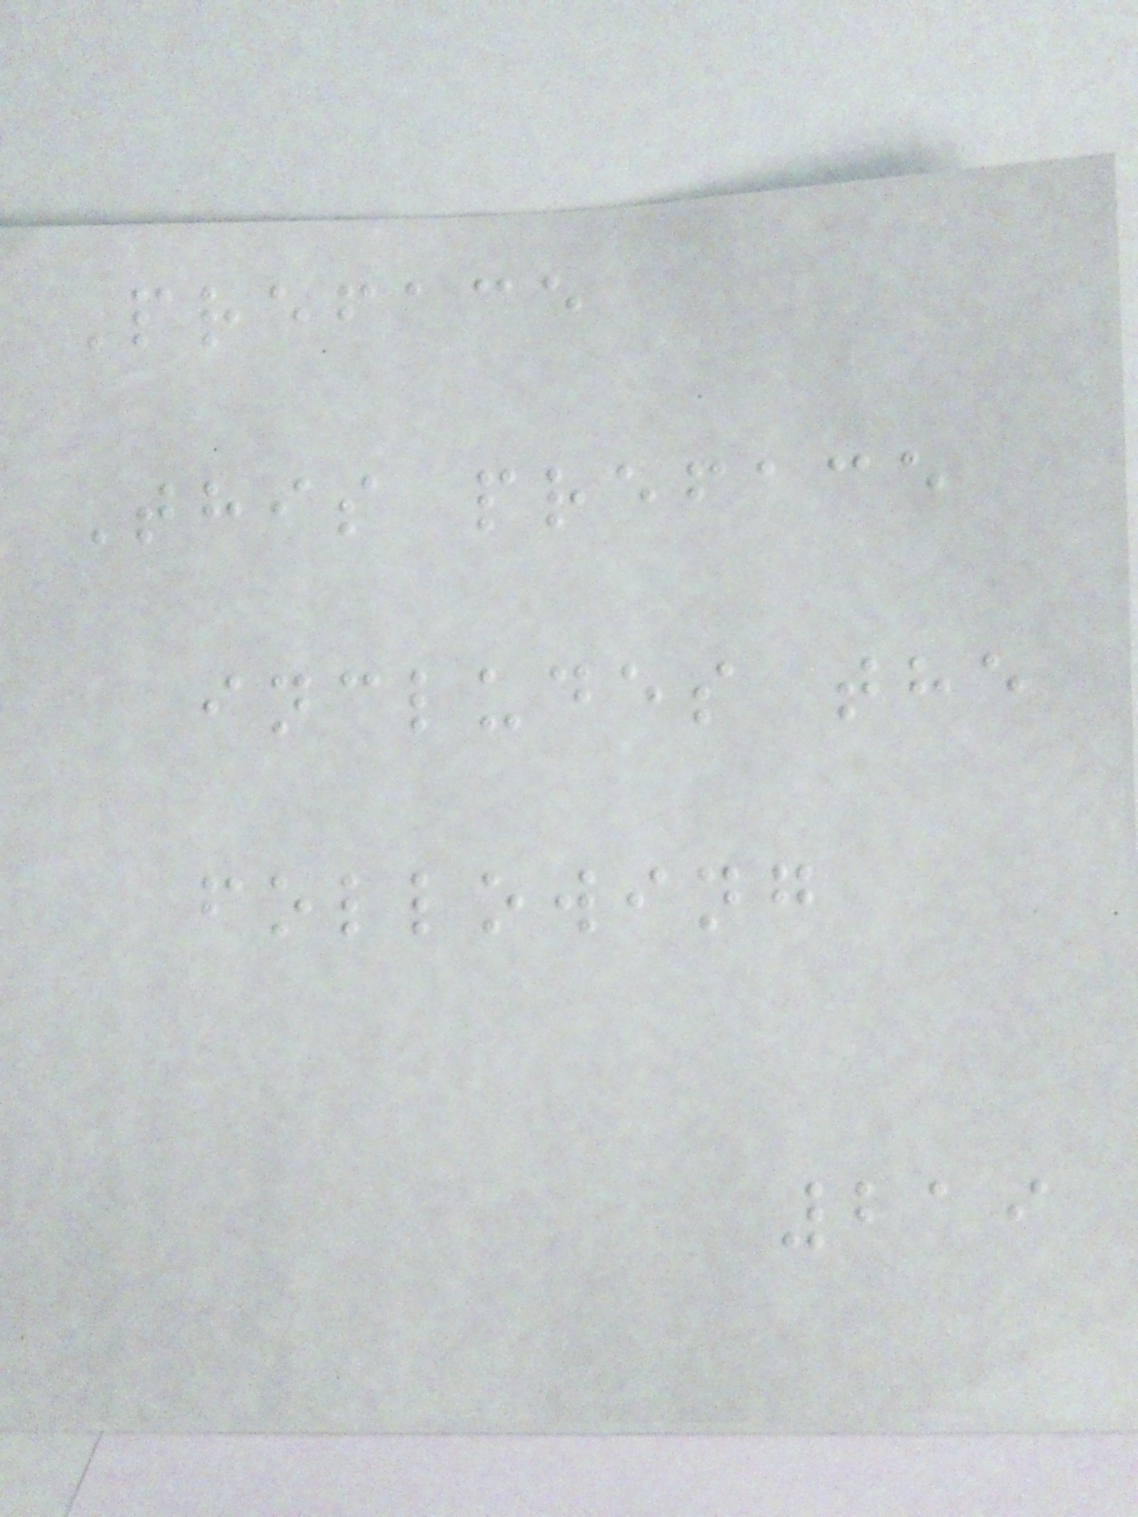Preface
This preface
includes the
following
219
